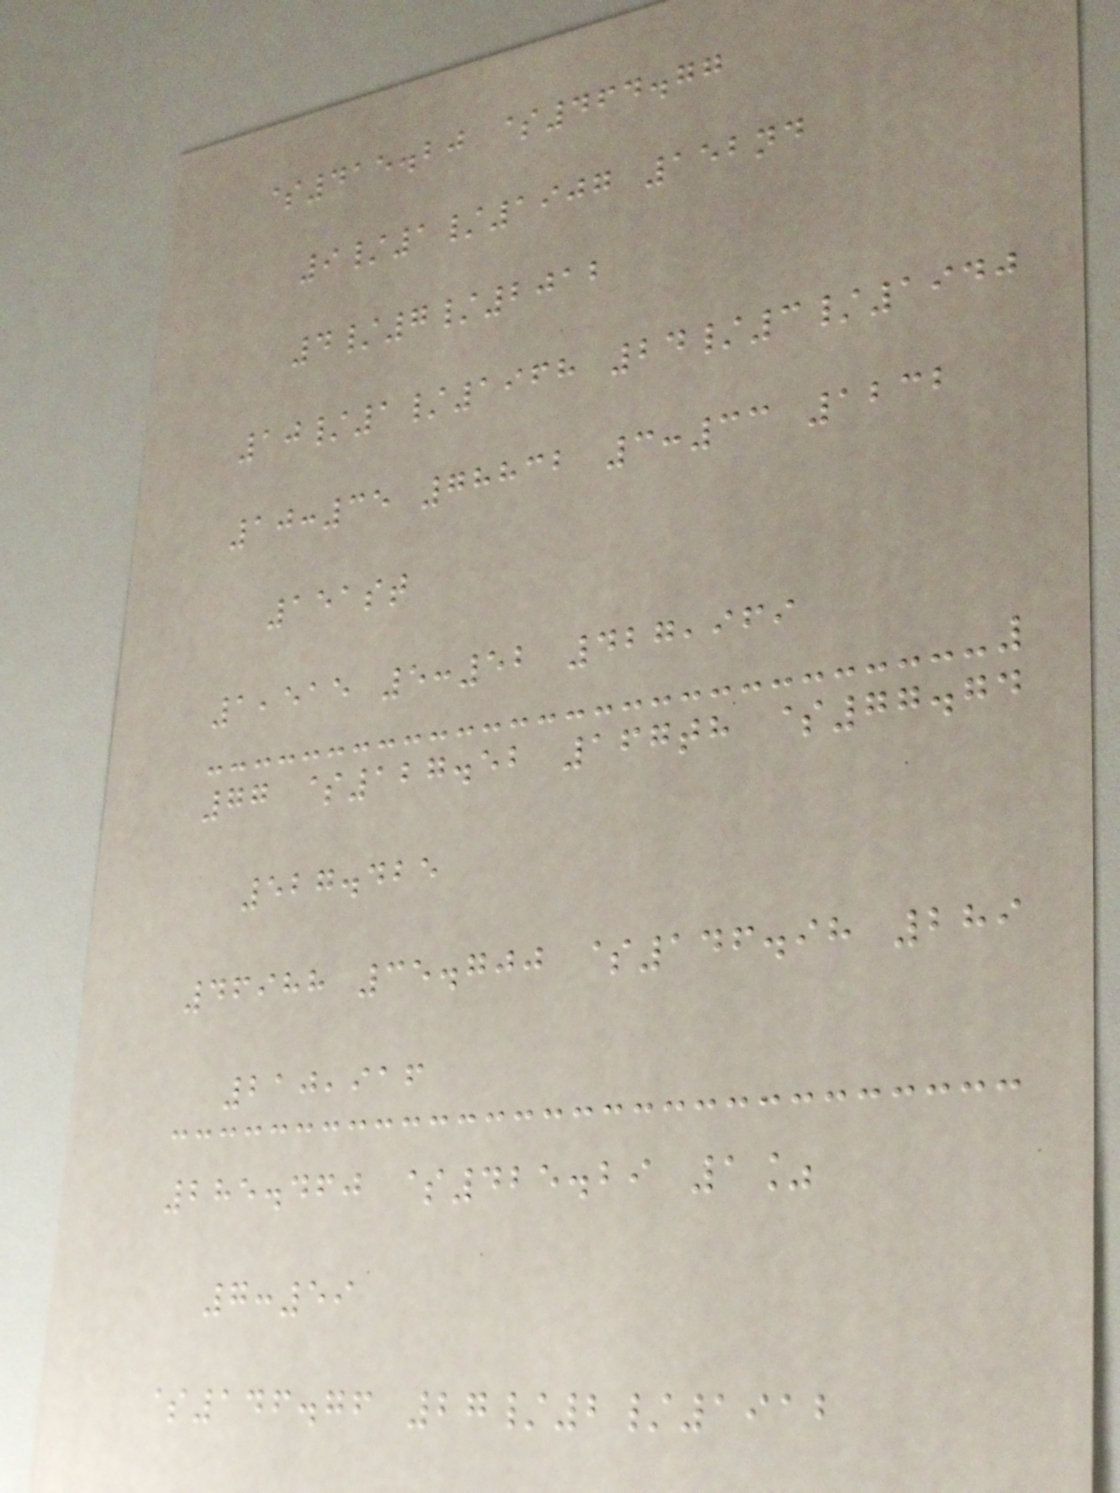$415.20 $464.77
9/1/1907 152nd
4/7/2012
10/1/1968 24/3/1940
10:35 78832 3:33 1232
151st
1,515 5:52 427,969
77 $127.52 167th $77.74
527.425
46988 35.700 $146.98 289
210,916
285.460 $425.29 1%
7:59
$146.76 27/2/1912
